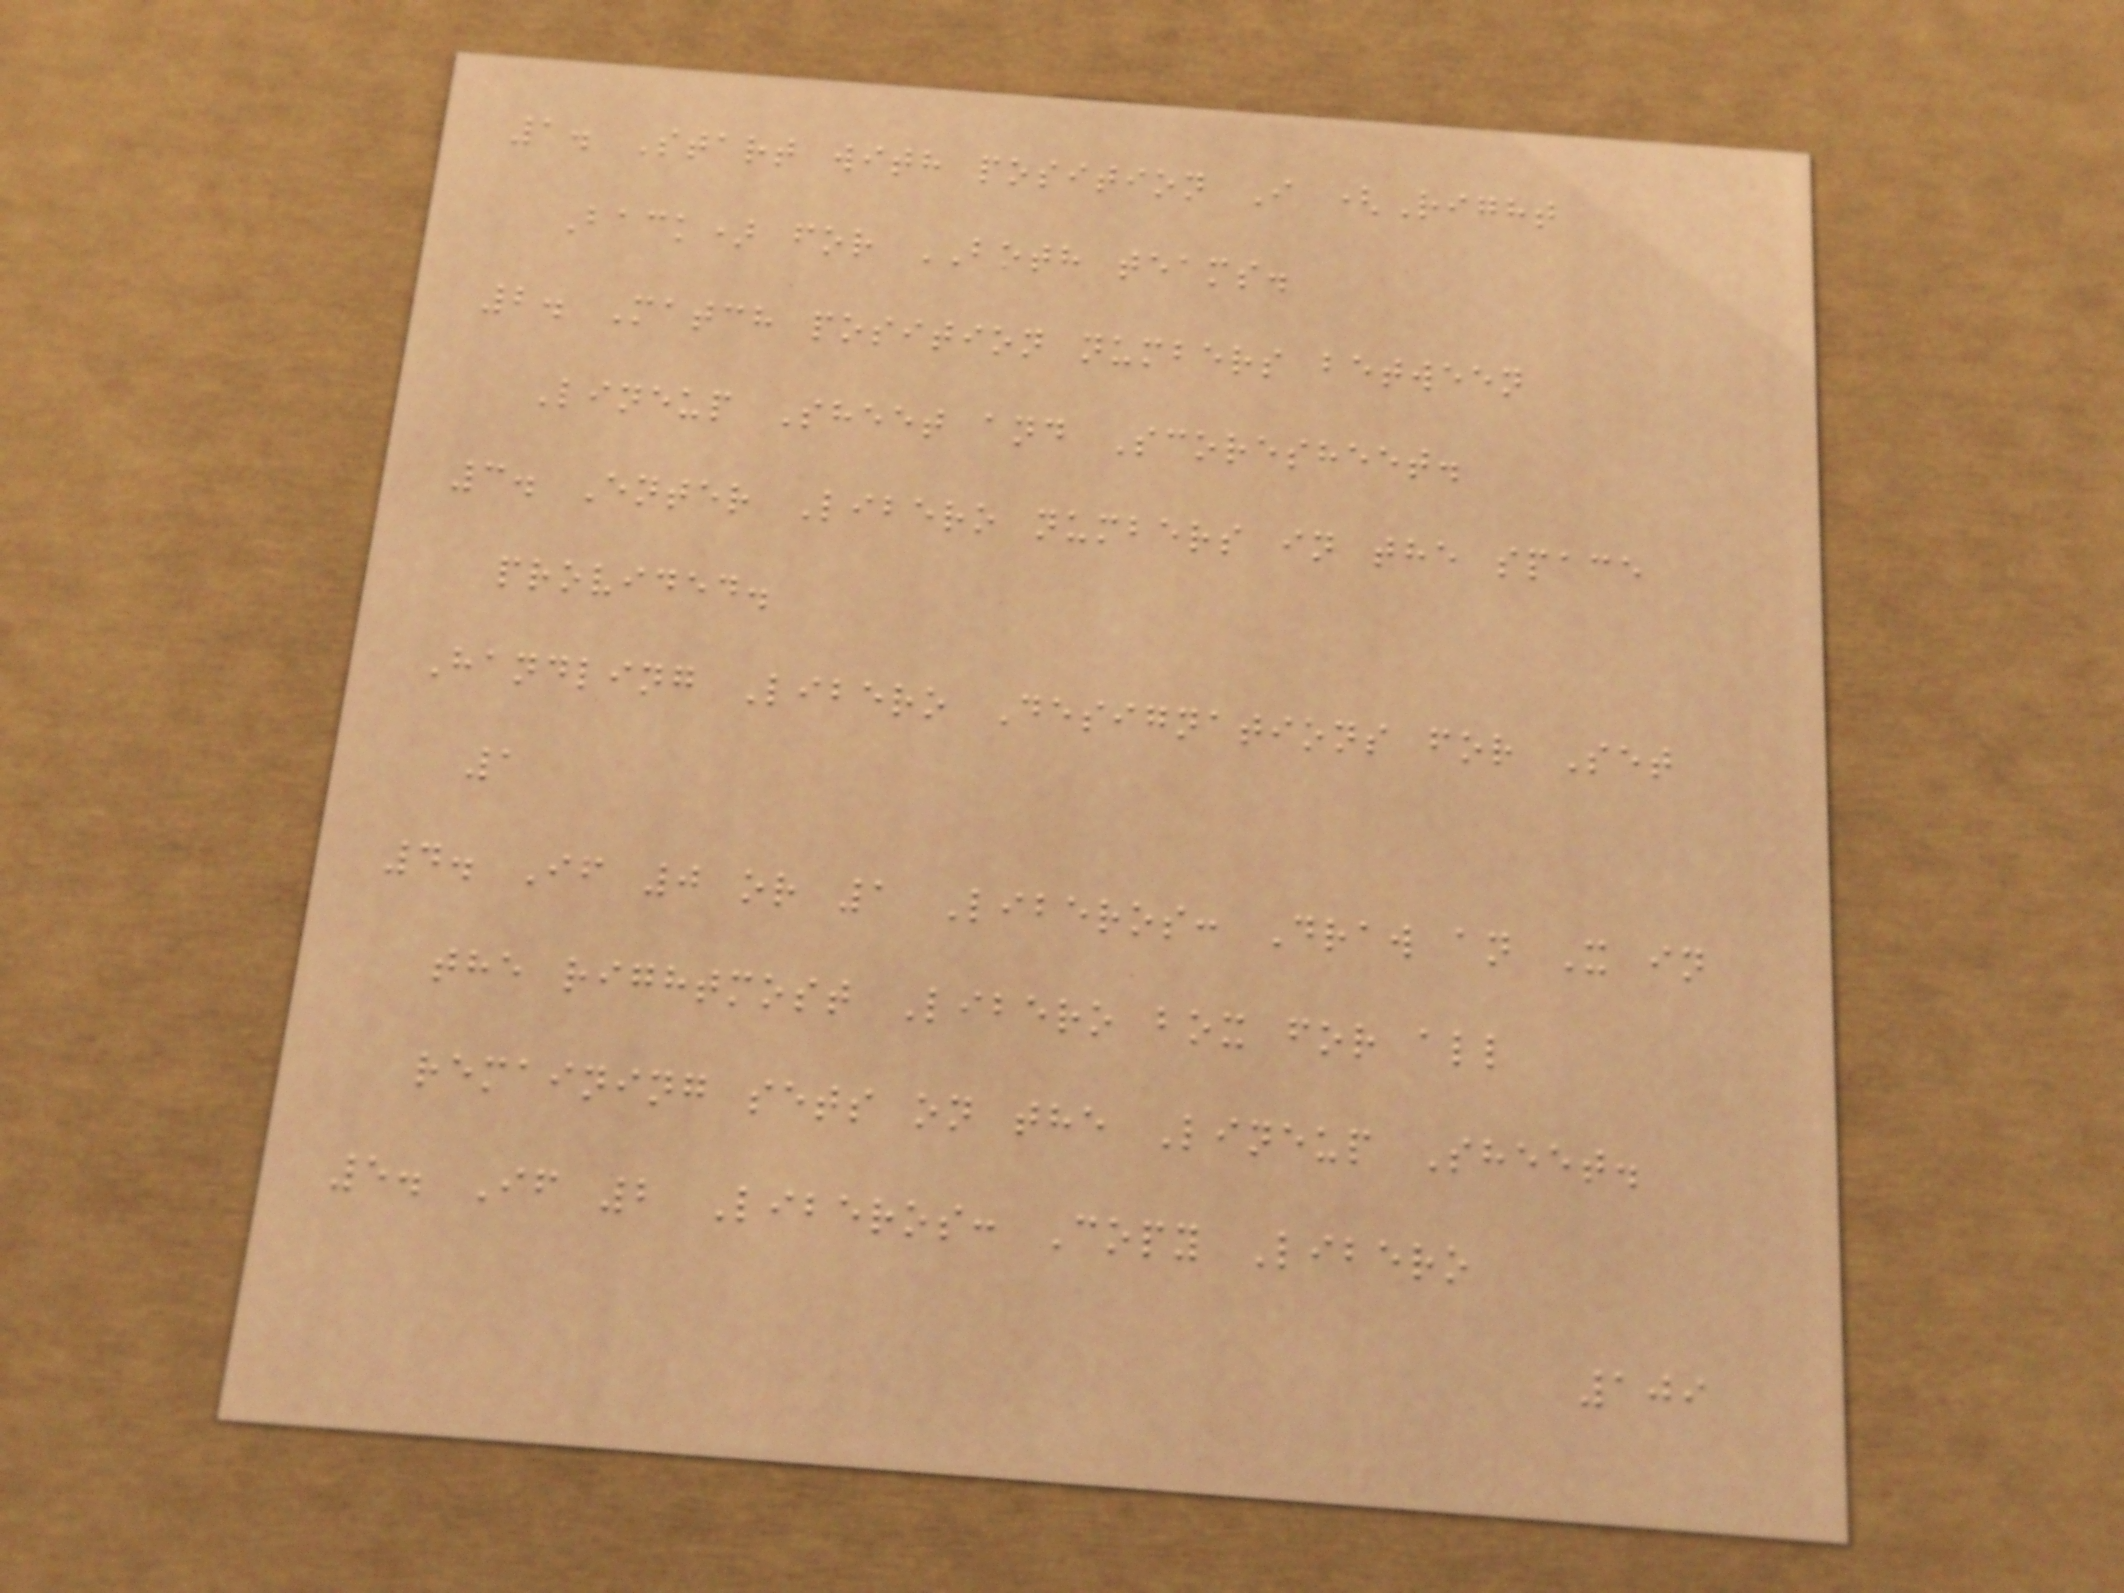1. Start with position I (Right
Back) for BOTH teams.
2. Match position numbers between
Lineup Sheet and Scoresheet.
3. Enter Libero numbers in the space
provided.
Handling Libero Designations for Set
1
4. If 0 or 1 Liberos: Draw an X in
the rightmost Libero box for all
remaining sets on the Lineup Sheet.
5. If 2 Liberos: Copy Libero
109
